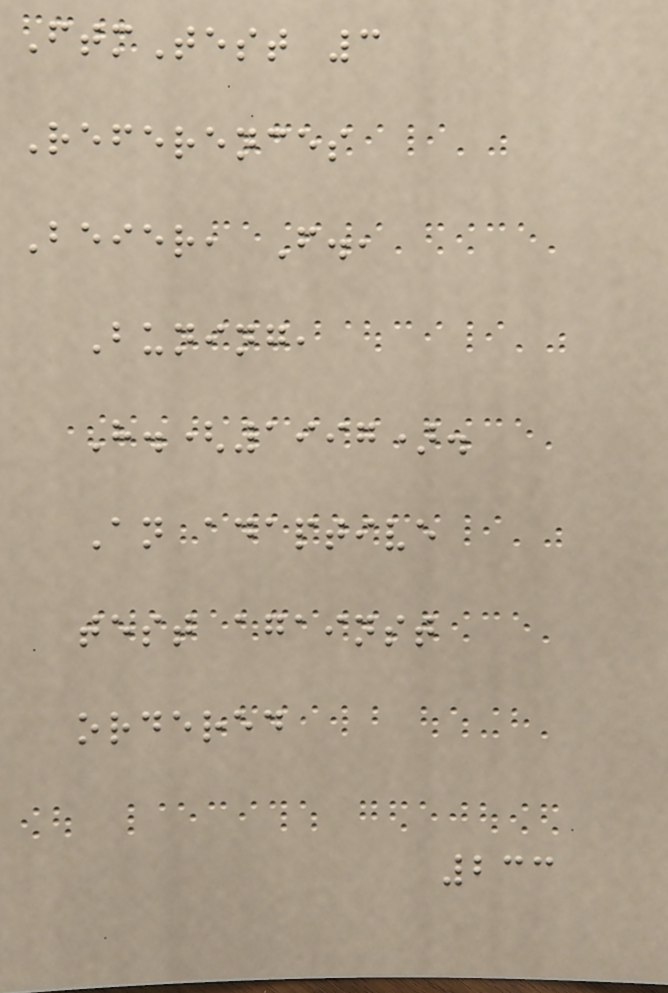FtmTest 3
References
Beier, F.,
Buning,
H.(1997).
An adaptive
test against
ordered
233
